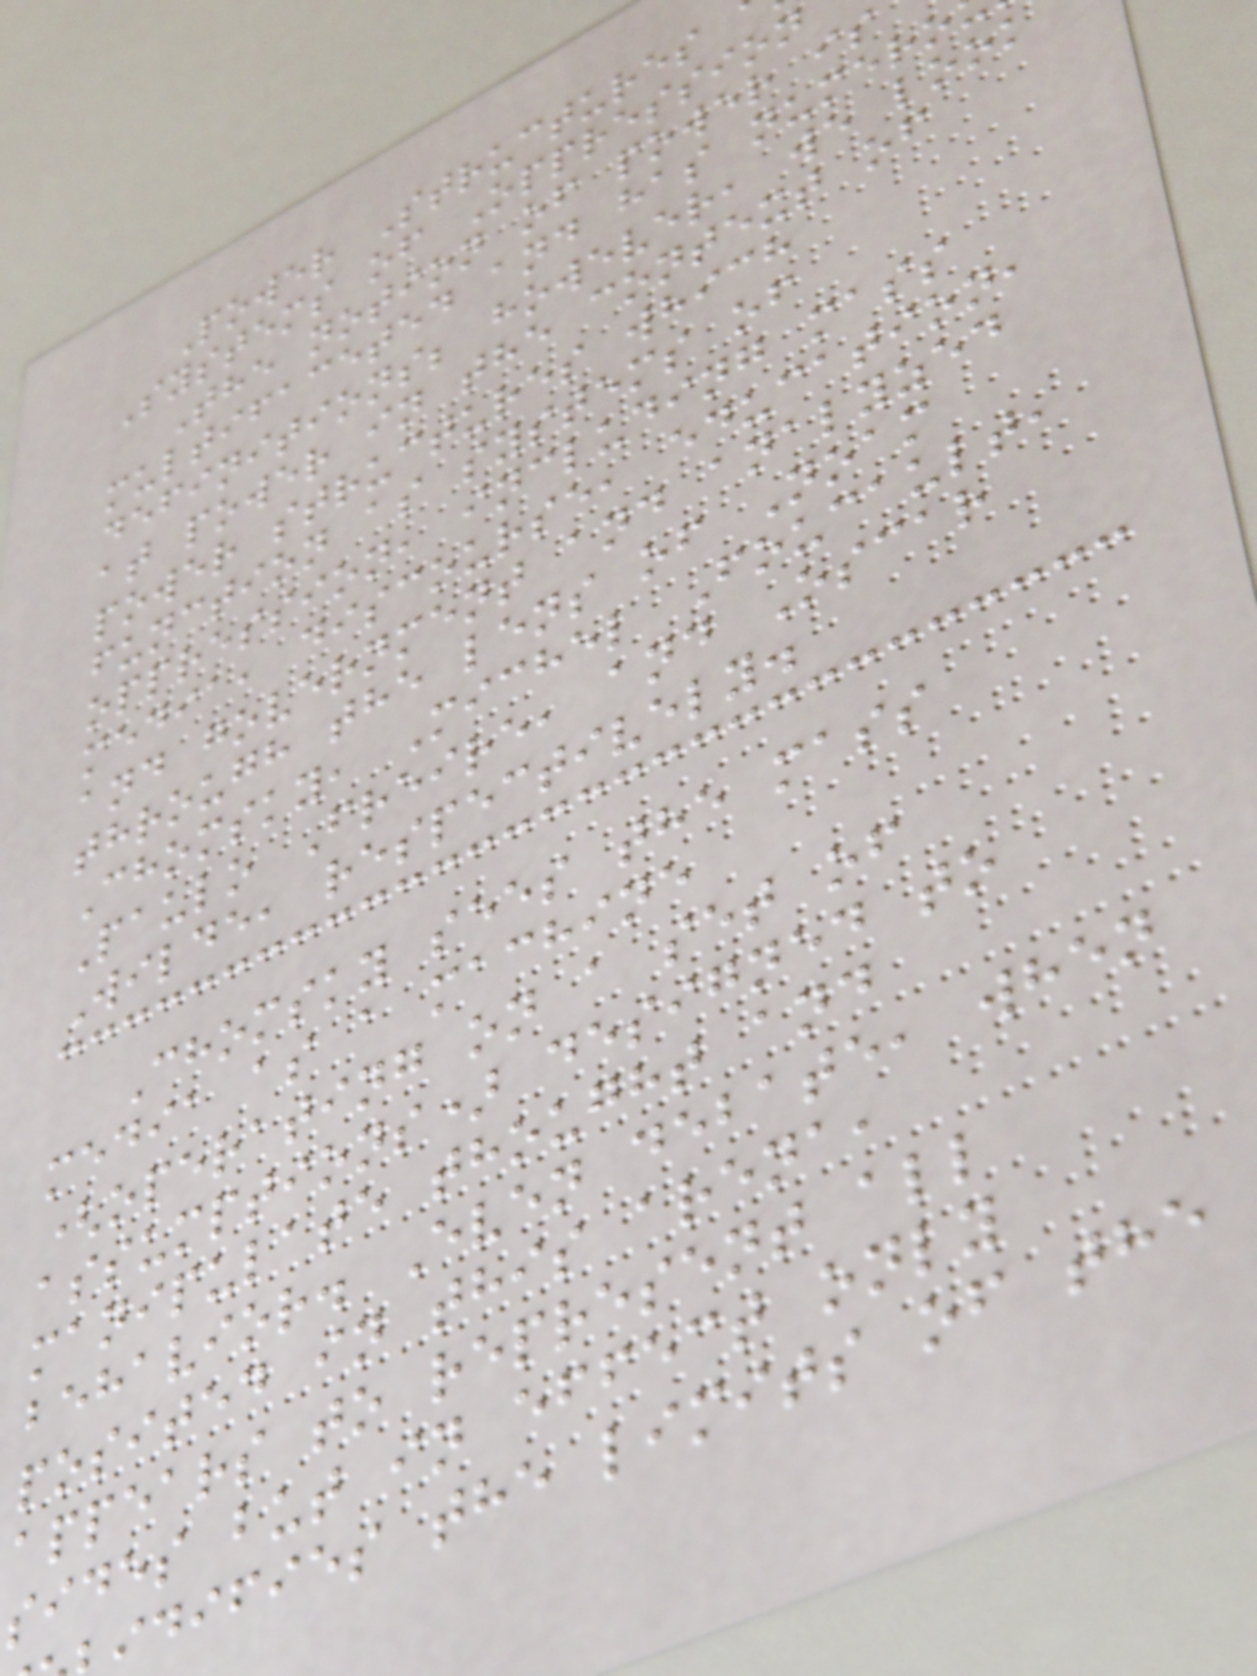Power Structures
Systems of Oppression
The notion of power is
multifaceted and has numero
definitions; however, we look
at power in the context of
power structures which
function as systems of
oppression, including mass
media, discourse, education,
and government and analyzed
through the lens of Noam
Chomsky, Michel Foucault,
Paulo Freire, and Oscar
Wilde, respectively.
Chomsky sees the mass
media as a machine
(operating on a set of
assumptions) designed to
manipulate thought and
behavior. Even debate, when
posited in this arena,
appears to represent all
sides but in effect only
difies the limits of the
